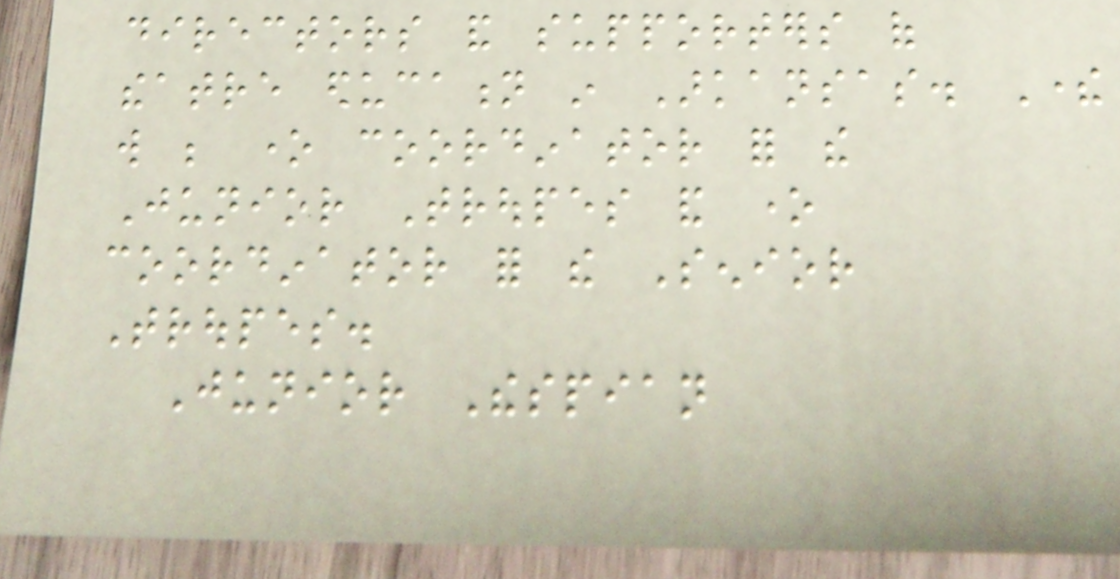directors and supporters of
theatre education in Arkansas. There
will be one coordinator for the
Junior Troupes and one
coordinator for the Senior
Troupes.
Junior Thespian
